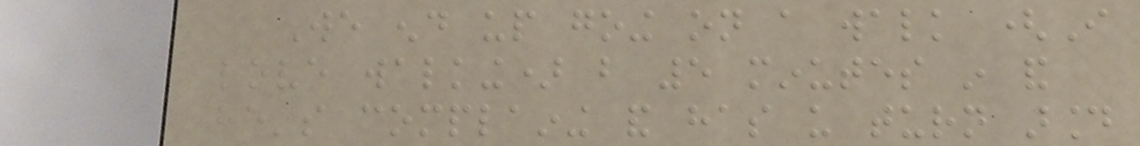We end up going on a walk (I
love walking) but 5 minutes in and
he's complaining and has us turn around
